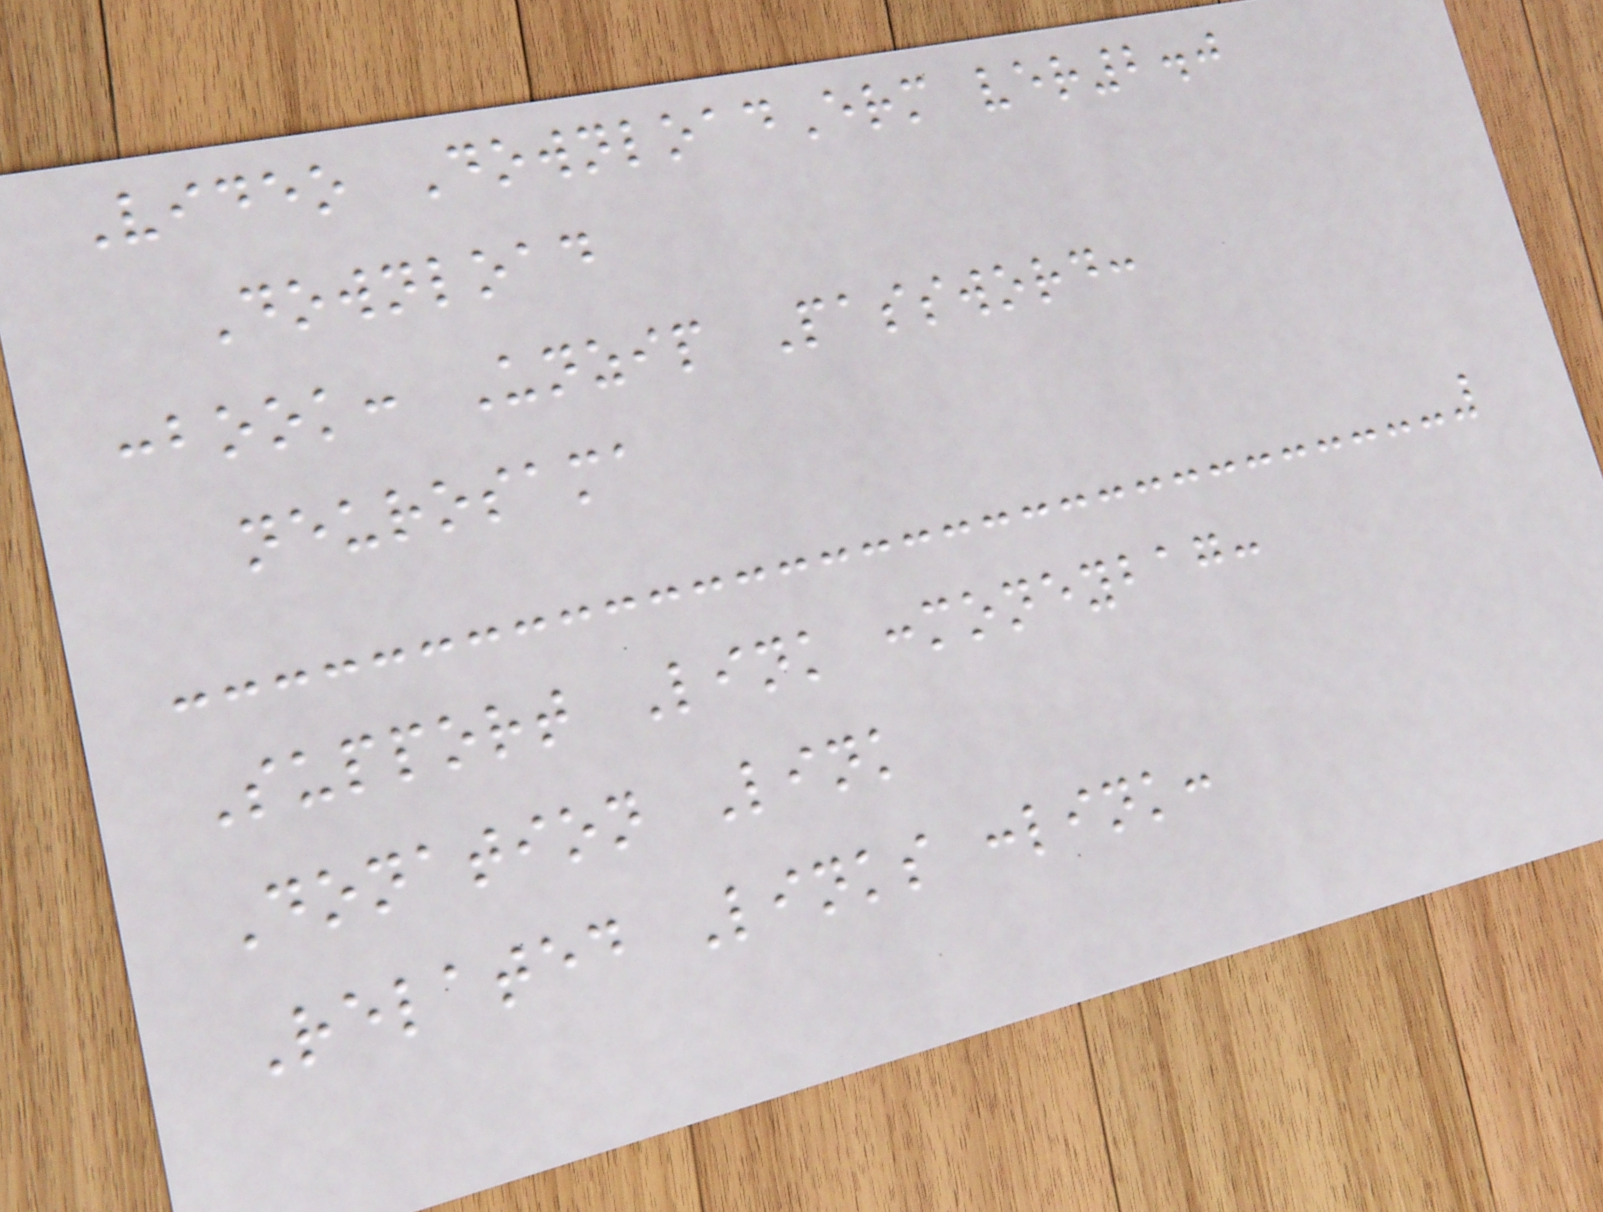Video DownloadErm ver2.0
Download
:book: Unzip Password:
neurosama
Support Link :moneybag:
Donation Link
Related Links :link:
